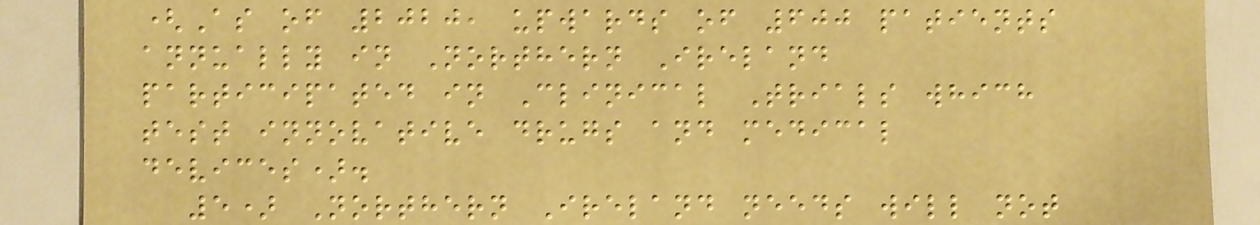(As of 2020, upwards of 600 patients
annually in Northern Ireland
participated in Clinical Trials which
test innovative drugs and medical
devices).
5) Northern Ireland needs will not
